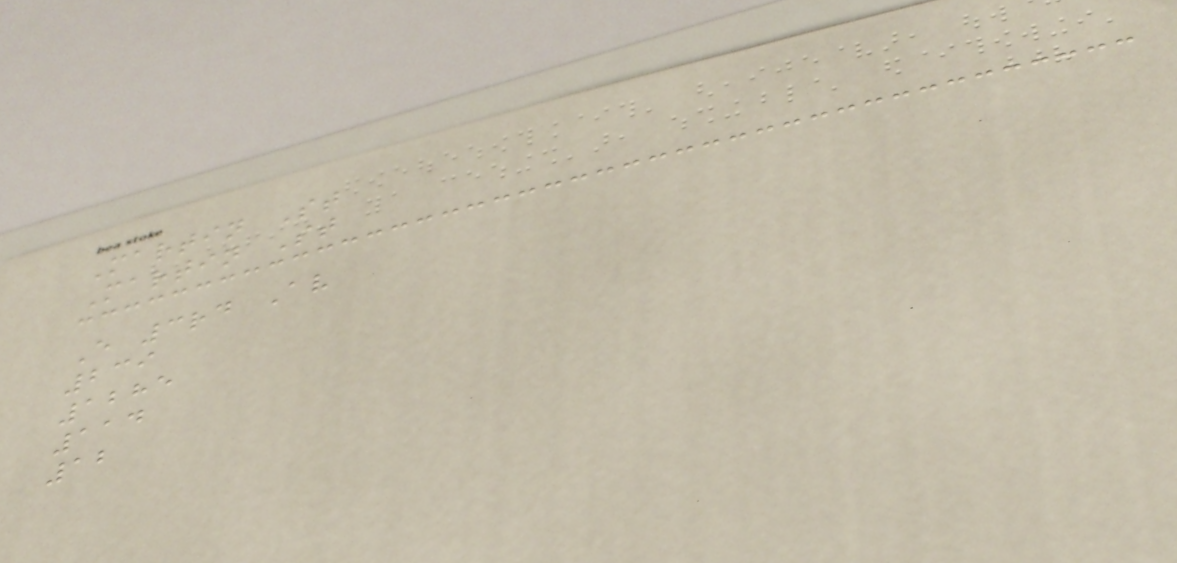Martin St
Martin St
E 3rd Av
239
1285
114
12
